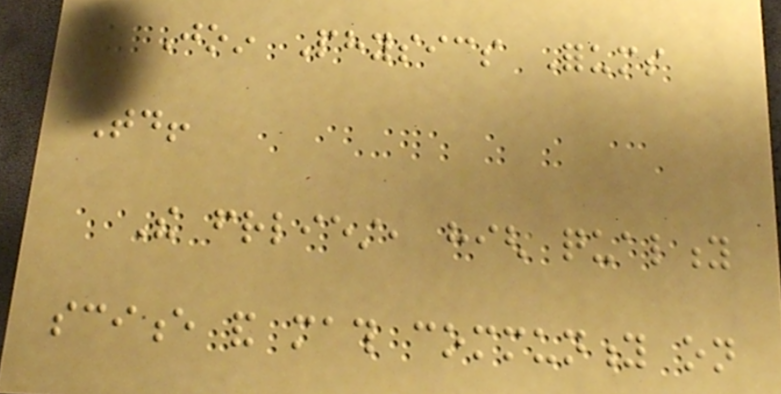Join Physics Forums
Today!
The friendliest, high quality
science and math community on
